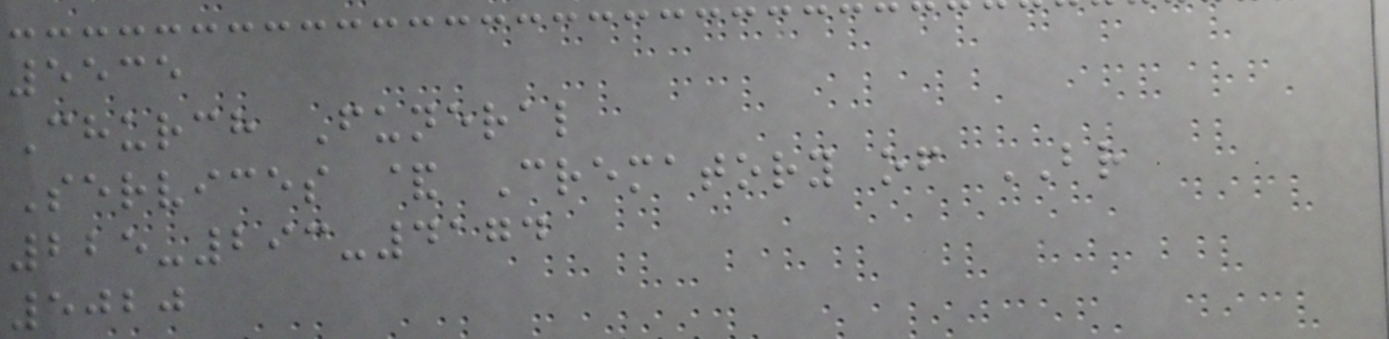5535
Church Funeral
Services & Crematory of BR
225-293-4174
5020
